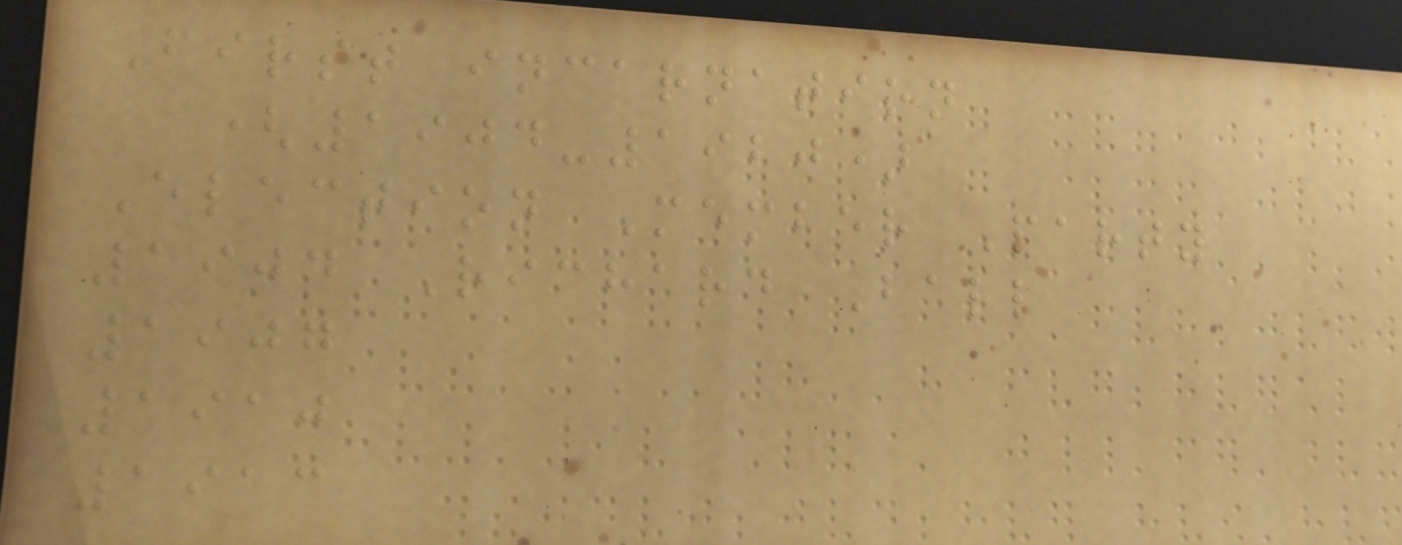First incarnation
(1904-1920)
Election Member Party
1904 Richard Ball
1907
1910
1913
